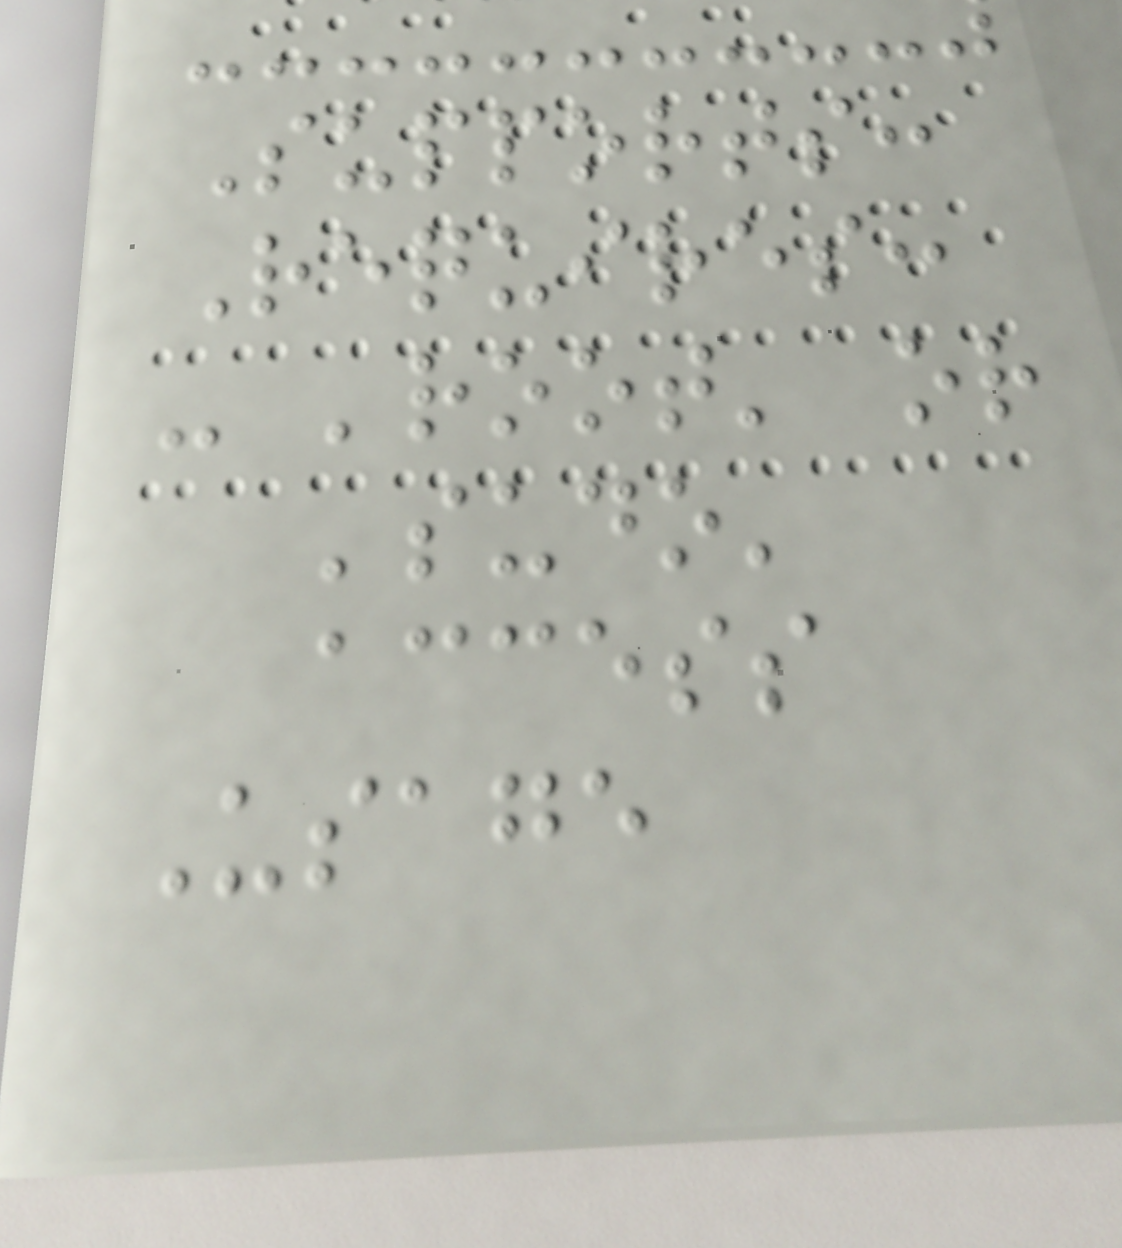Supports:
Requires:
- 'root' or
'sudo'
access
Usage
